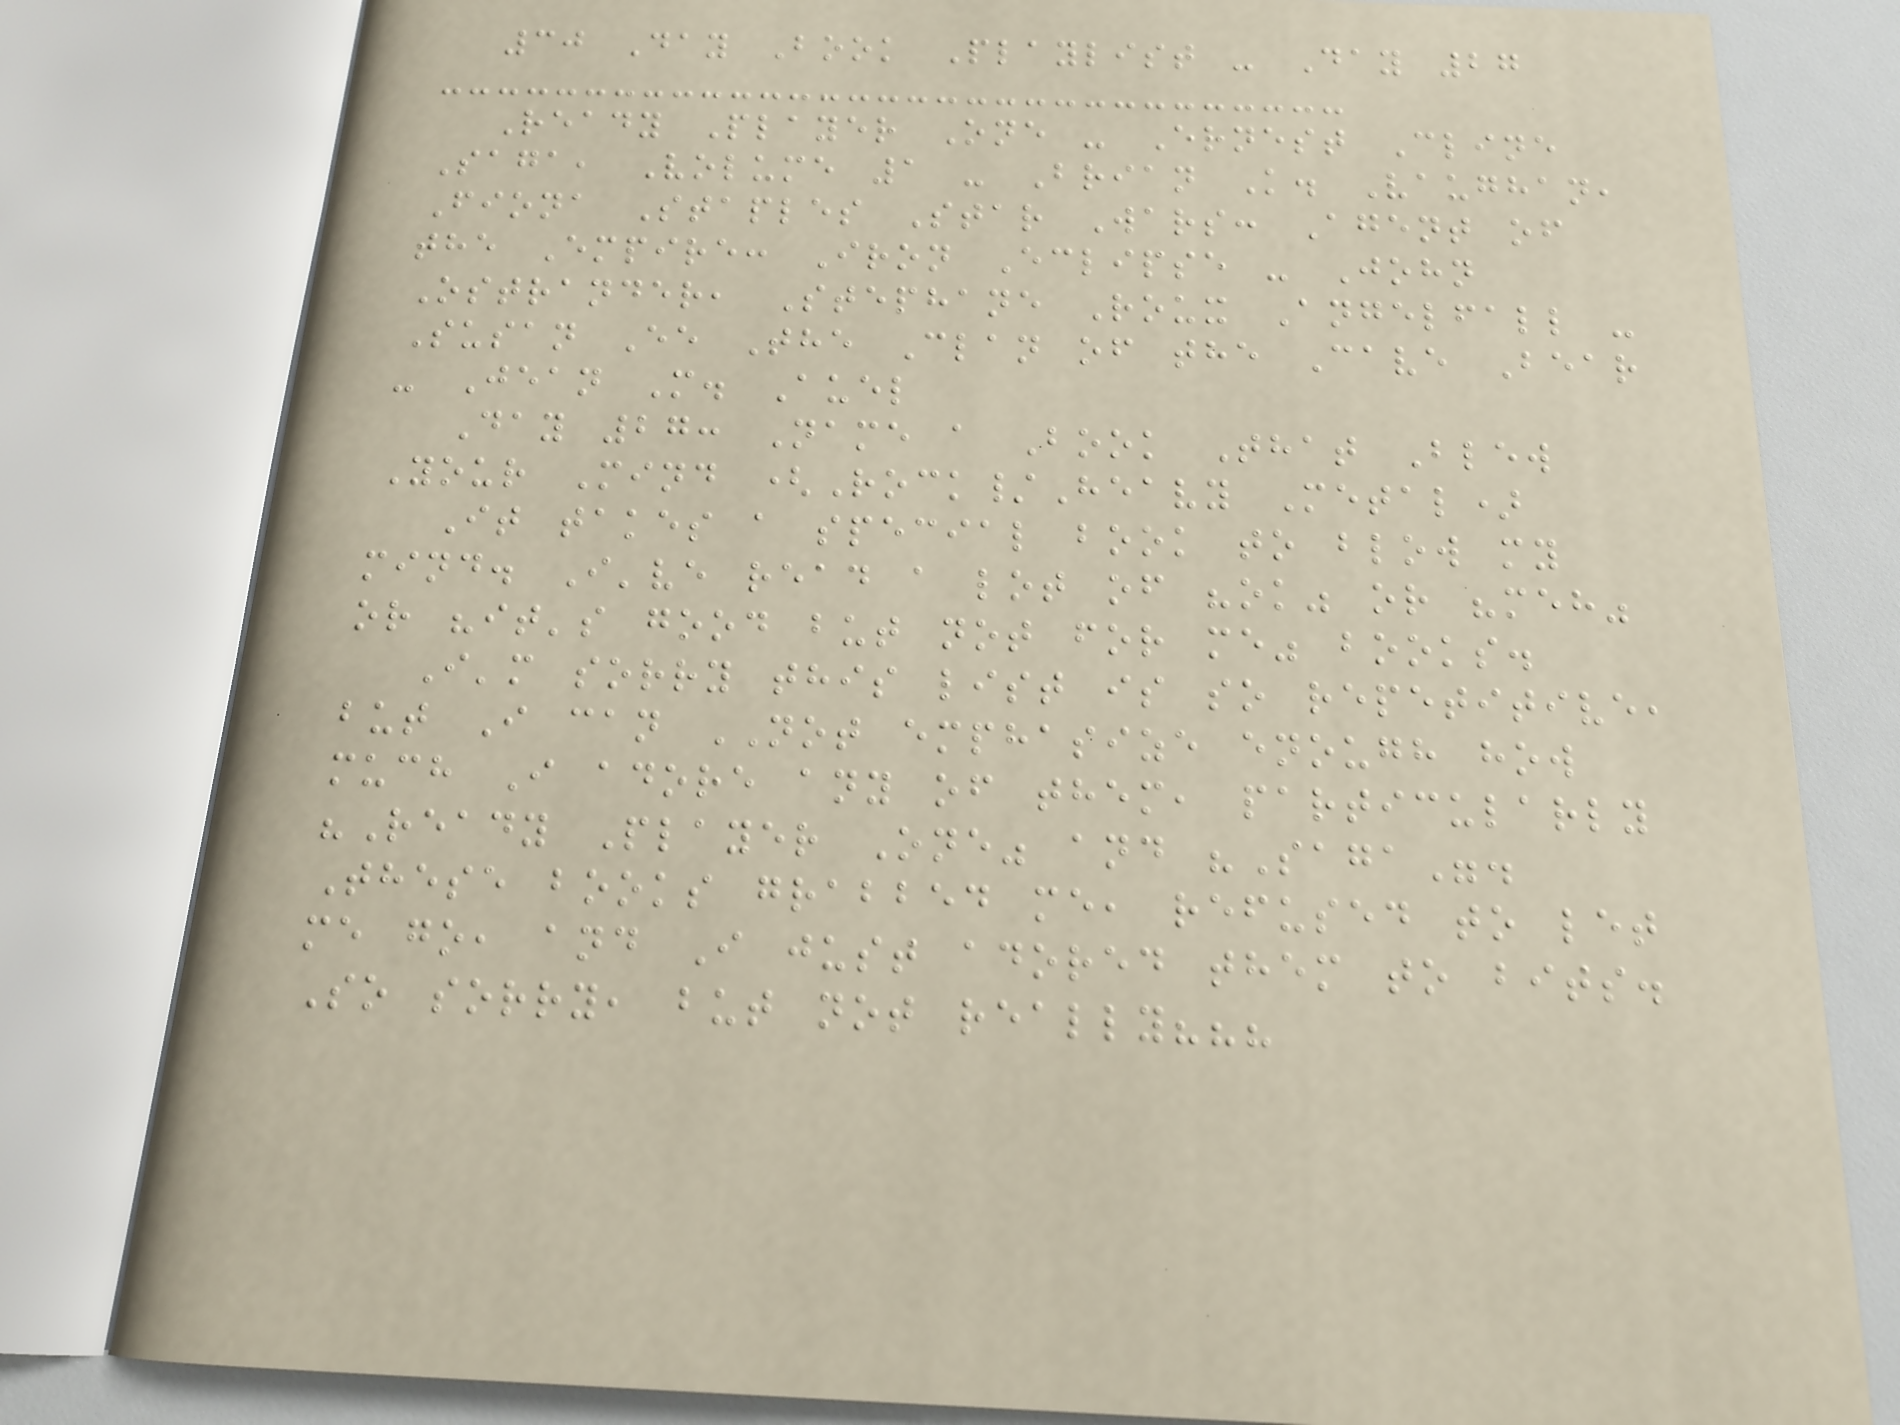30 Day Book Playlist - Day 27
Ready Player One - Ernest Cline
Saga, Volume 1 - Brian K. Vaughan,
Fiona Staples Star Wars: Agent of
the Empire: Iron Eclipse - John
Ostrander, Stephane Roux Angelfall -
Susan Ee The Clan of the Cave Bear
- Jean M. Auel
Day 27: Name a Book That Blew
Your Mind (Rock/Heavy Metal)
It takes a special book to blow my
mind. I've read a lot of "ok" or "meh"
or "it's good but not for me" books.
I'm sorry this list is so repetitive,
but I can NOT emphasize enough how
much I adore any of them, particularly
"Ready Player One" and "Saga".
These books grabbed me, refused to let
me go, and I just adored them to bits.
So sorry, but not really???
